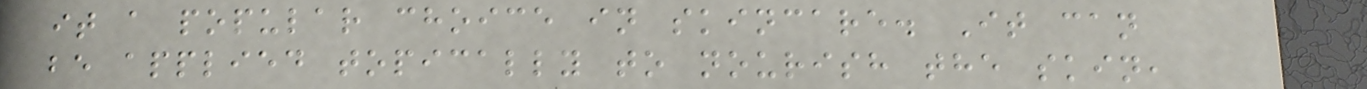it a popular choice in skincare. It can
be applied topically to nourish the skin,
